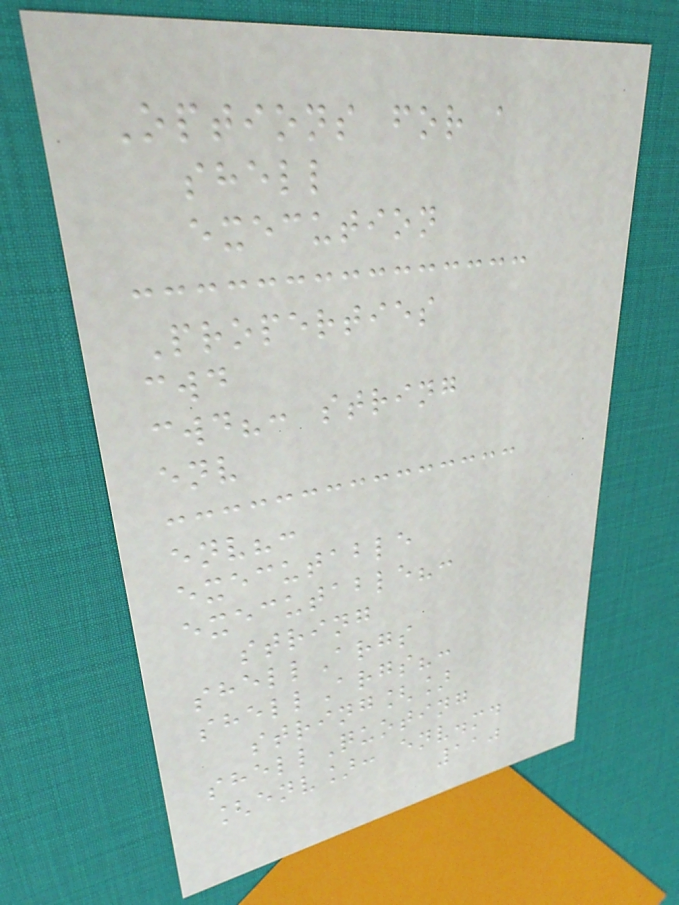Options for a
shell
execution
Properties
cwd
cwd?: string
env
env?:
executable
executable?:
string
shellArgs
shellArgs?:
string[]
shellQuoting
[env]: env.md
110
